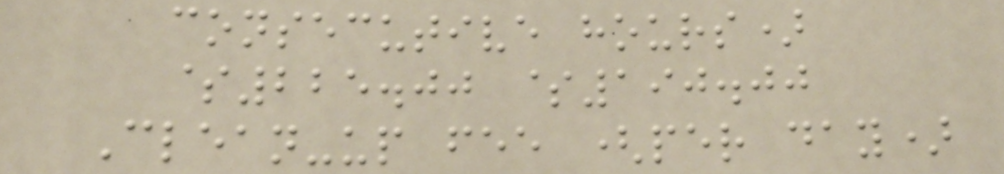consecutive hours)
$225.00 $190.00
Clean-up fee (per day)
